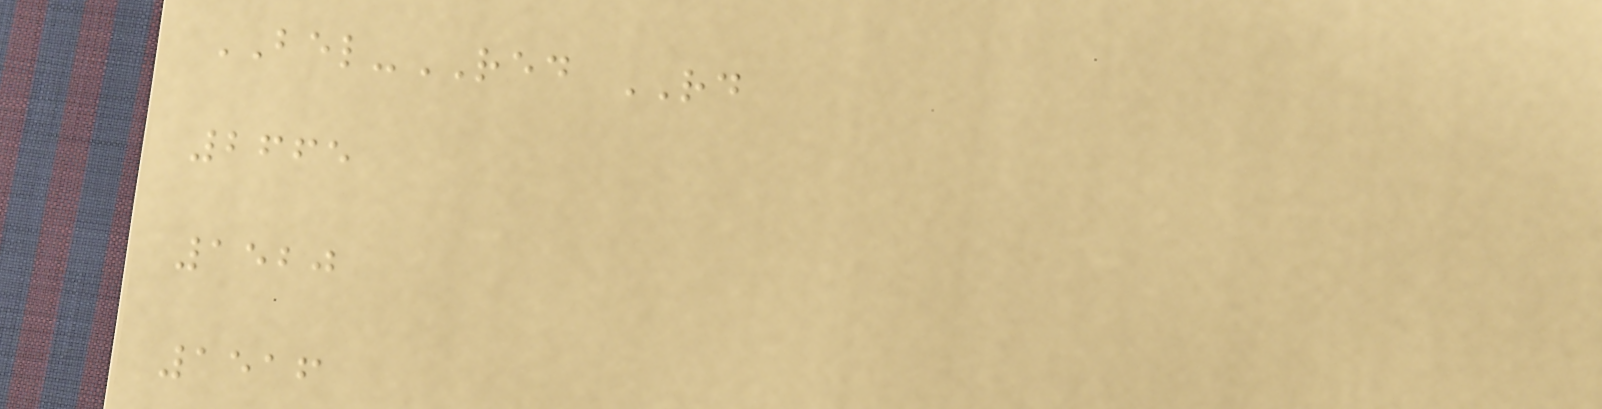BEL-RED RD
2665
1520
1516
